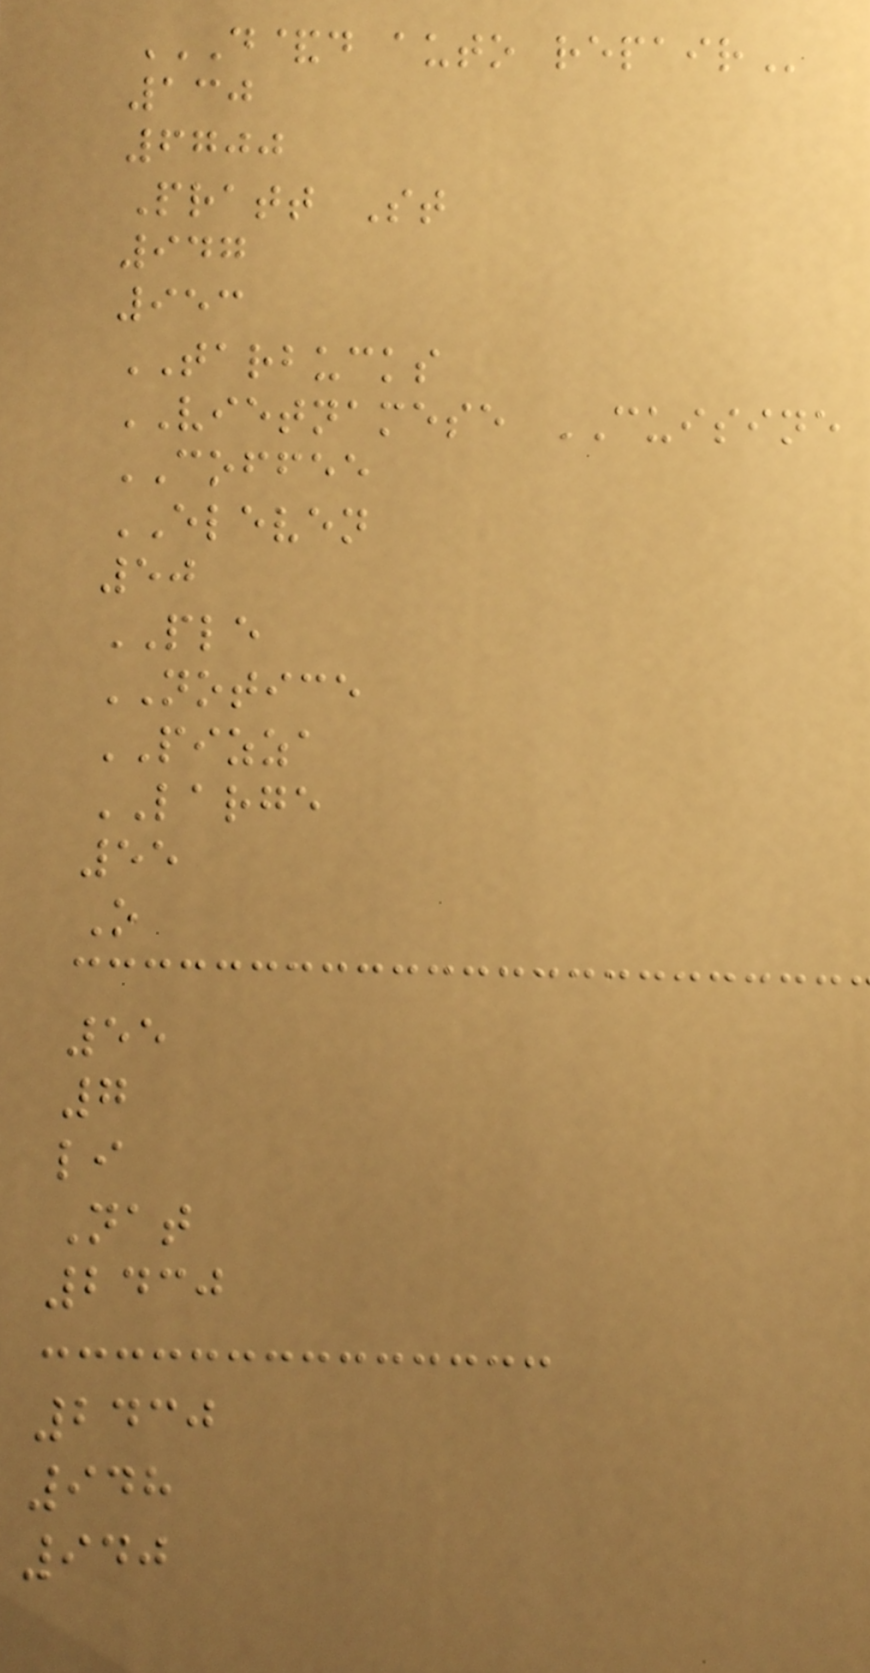D&D AUTO REPAIR
130
6700
Pratt St
947
953
TARBUCKS
VIETNAMESE CUISINE
COFFEE
ELEVEN
50
PLE
NOTICE
PIZZA
LARGE
55
O
55
7
li
Nat
2430
2430
948
940
